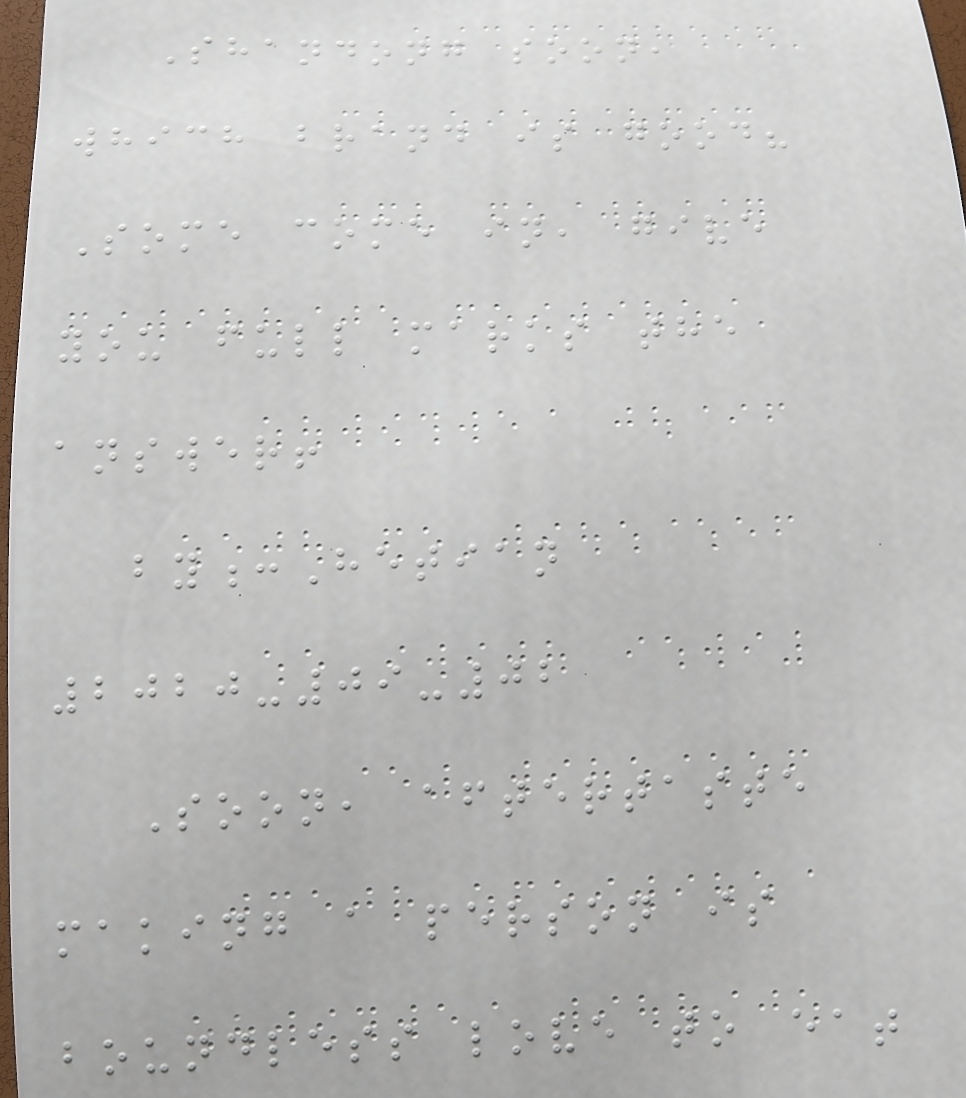Shandong soon,
which brand is good?
Some come in, give
you full marks the
answer!
by:Hetian
2020-09-02
Soon, aftertaste
making a person is
boundless love to eat
